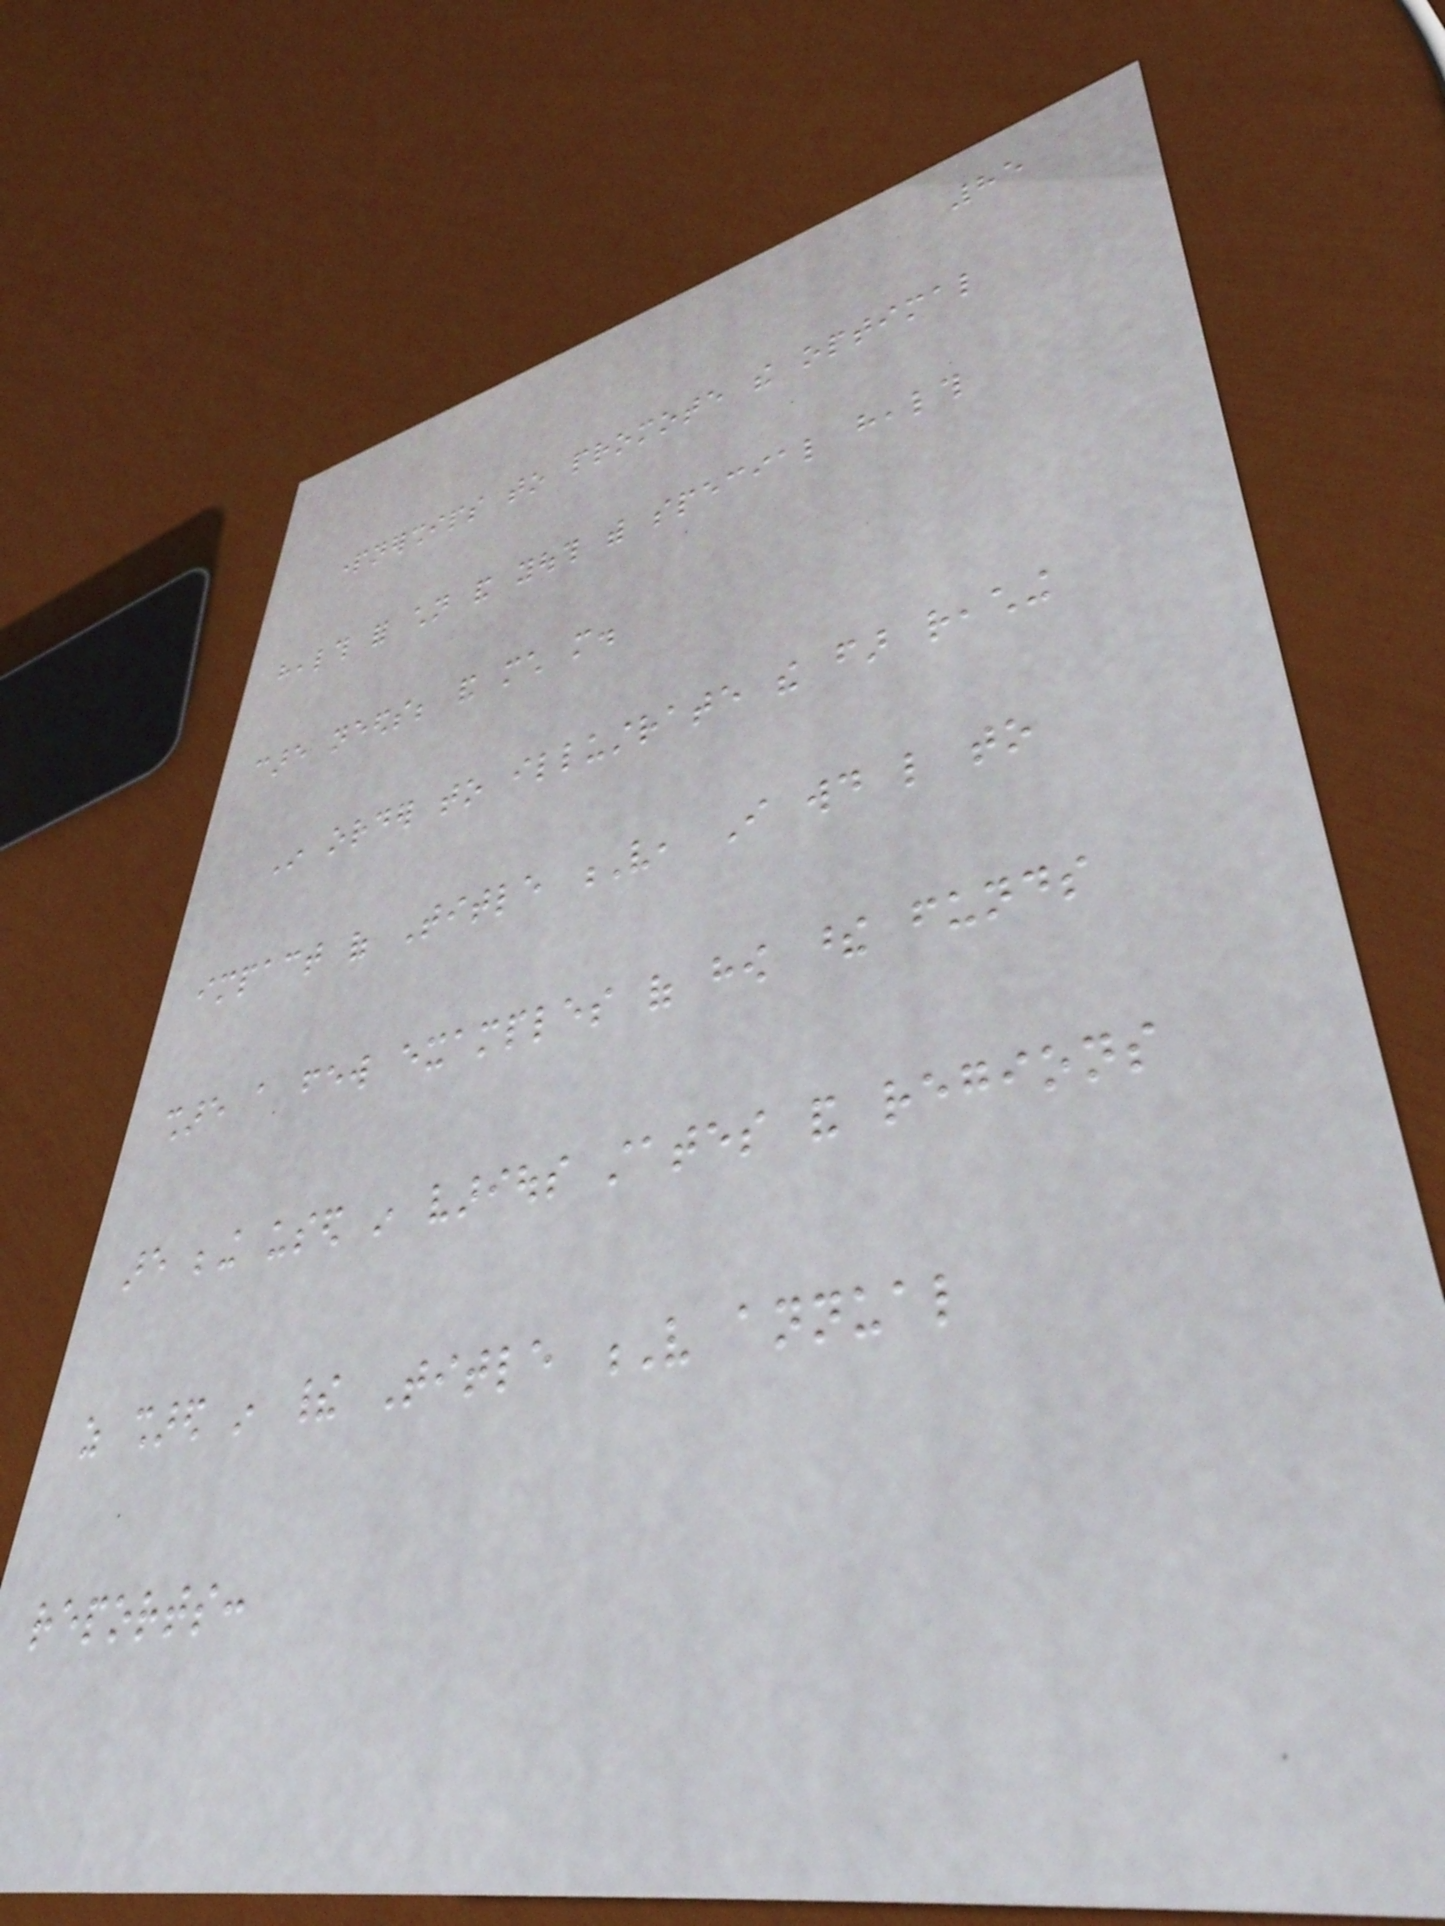85
partnerships to promote the optimal
health for children and youth with special health
care needs; and much more.
In order to illustrate the far reaching
impact of Title V, I would like to
share a few examples of how these funds
are being used in various states and regions
as shared in their Title V annual
reports:
